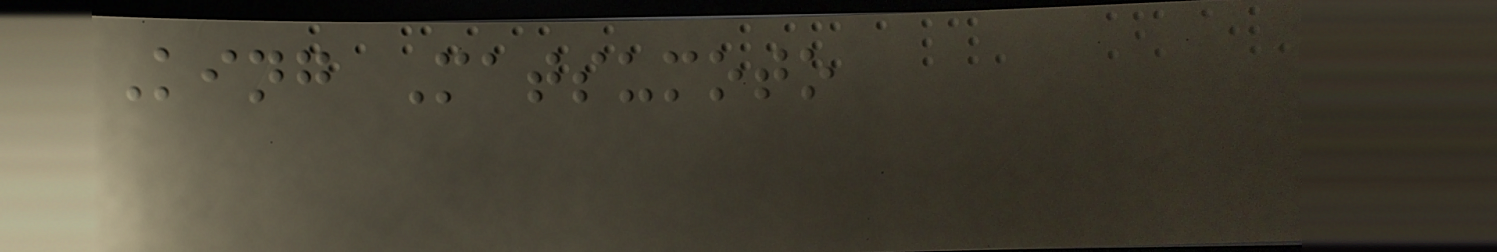King Matsumoto
